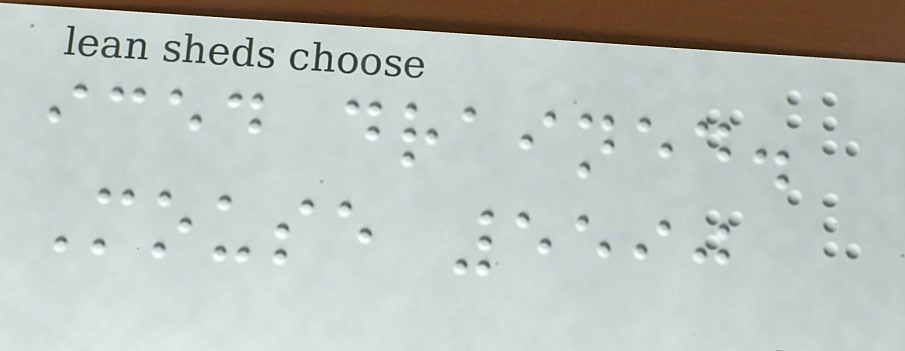iced drained.
Mouse 5590
